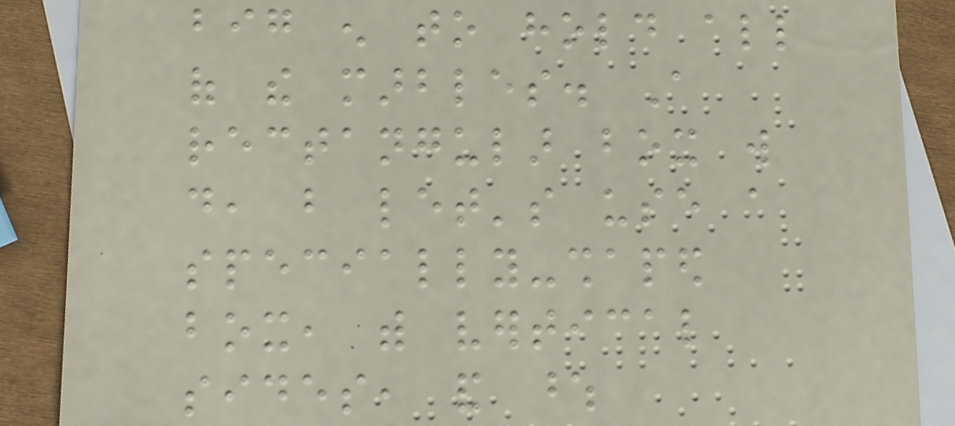big enough to hold all
of the marbles. A
rectangular box will
do, but let's use a
specially-shaped
box, with vertical
sides, and whose
